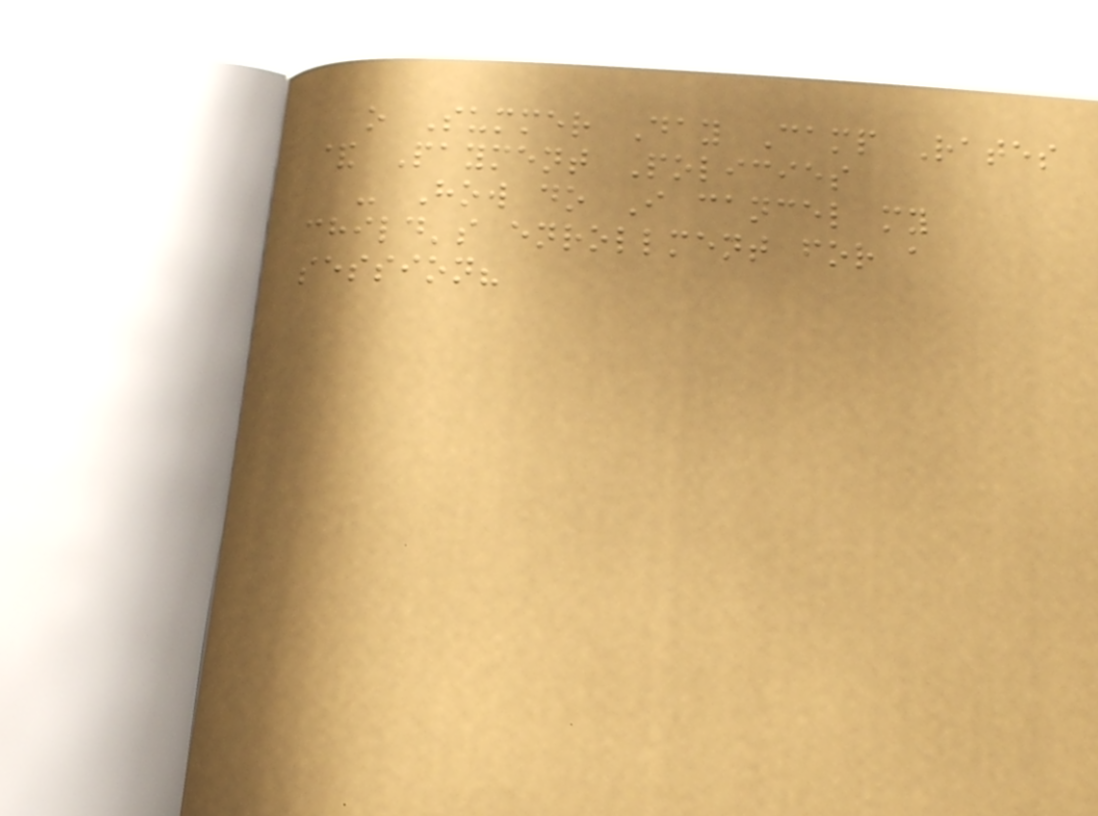o Summer Day Camp Rates
& Payment Policies
- How do I cancel my
child's enrollment for a
session?
